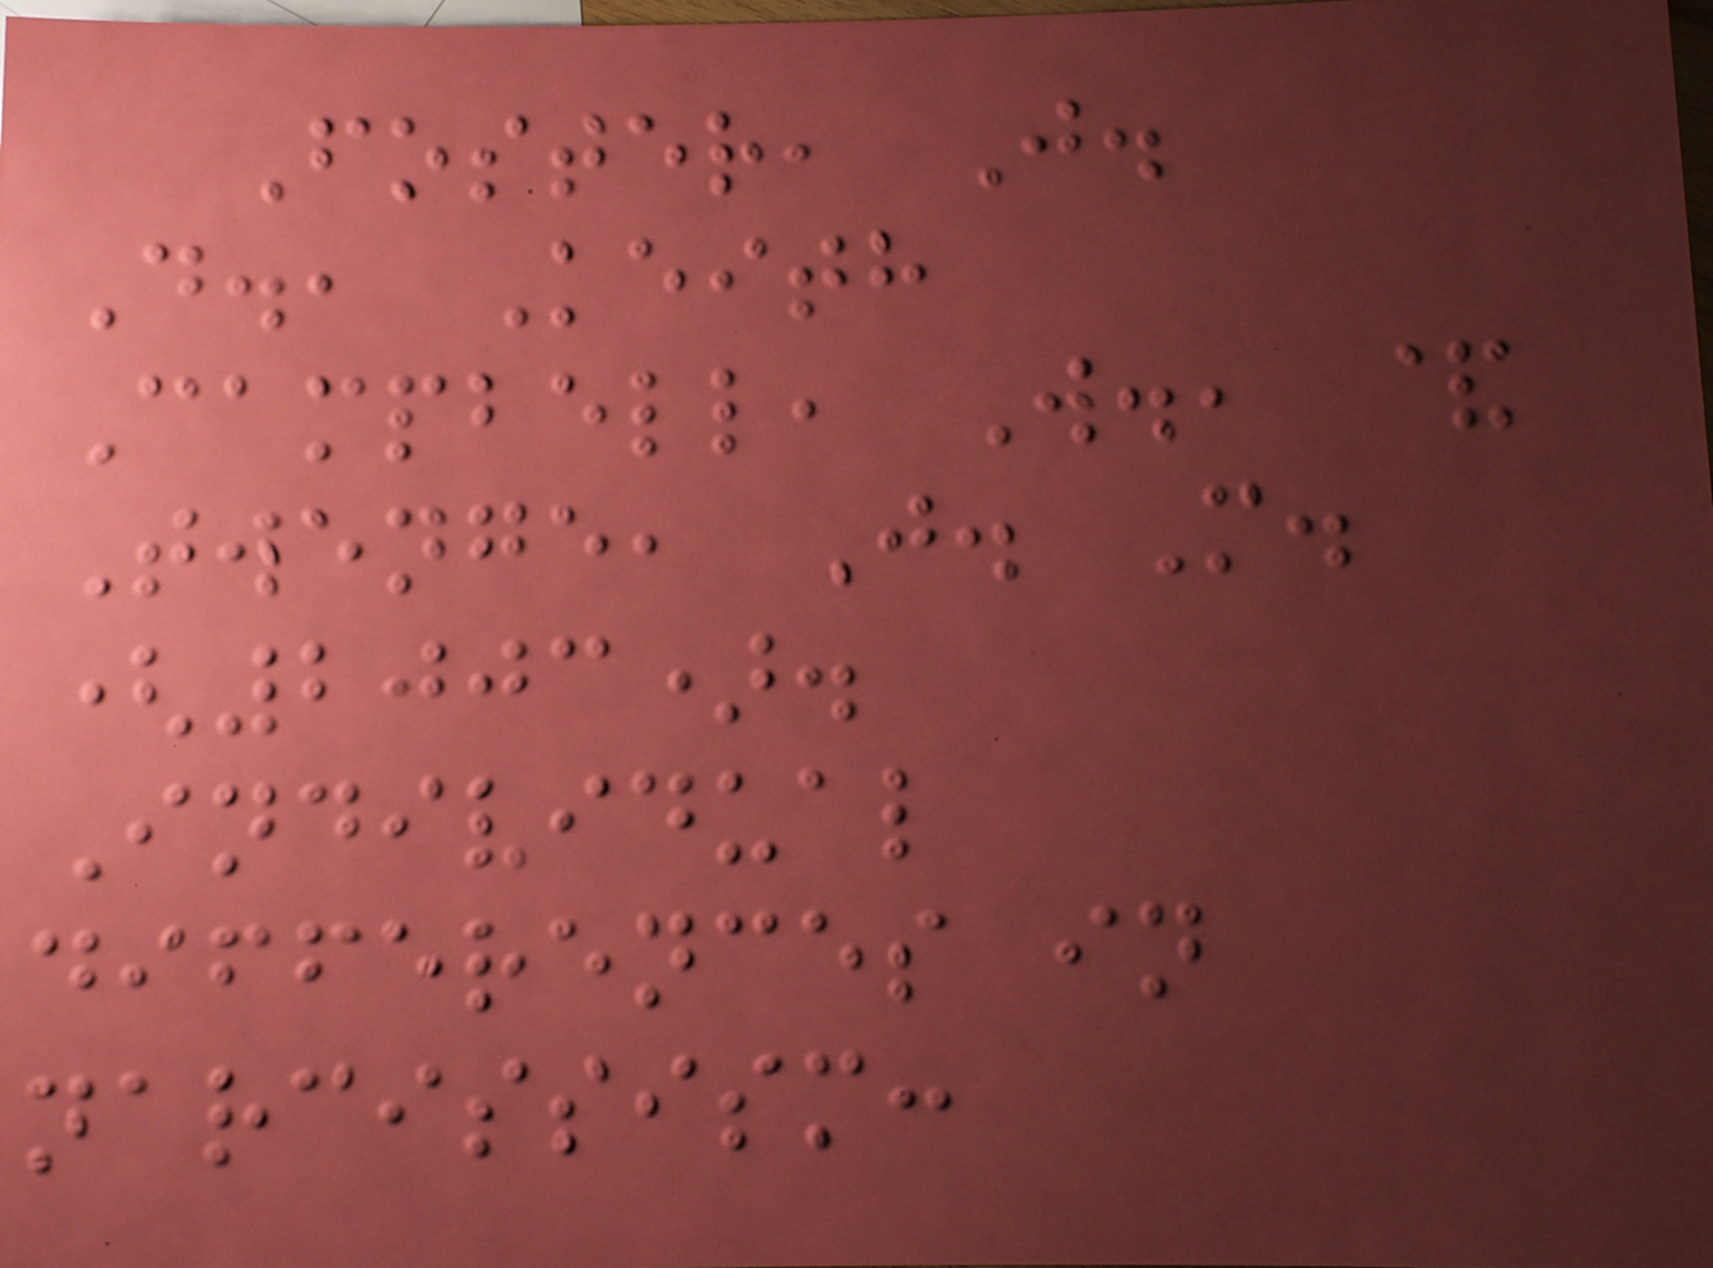Foster, J.
D., Keith
Campbell, W., &
Twenge, J. M.
(2003).
Individual
differences in
narcissism:
